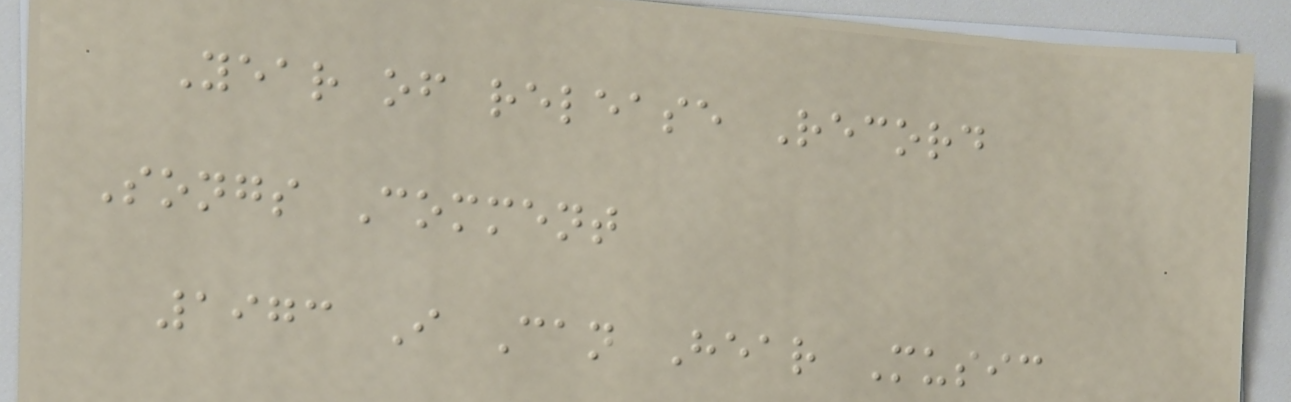Year of release Record
Songs Comment
1973 I Can Hear Music
